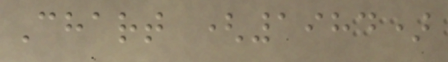Chart (1984)
